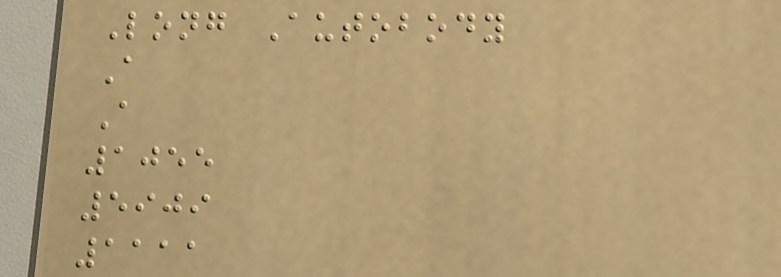Long Autobody
A
A
1055
5909
1111
